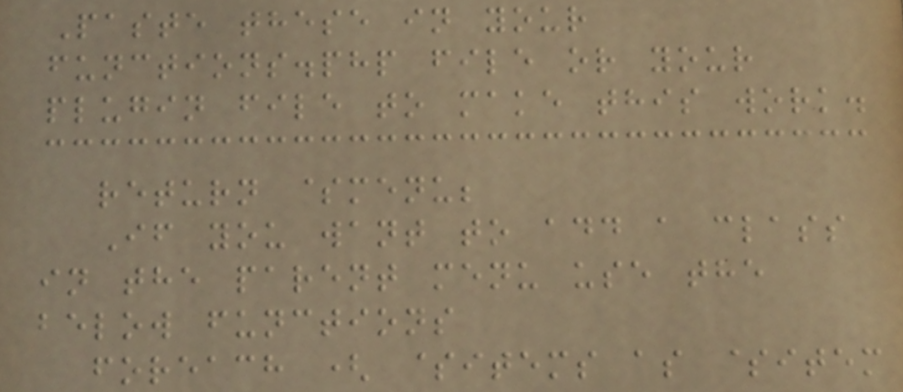Paste these in your
functions.php file or your
plugin file to make this work.
return $menu;
If you want to add a class
in the parent menu use the
below functions
foreach ( $items as $item
